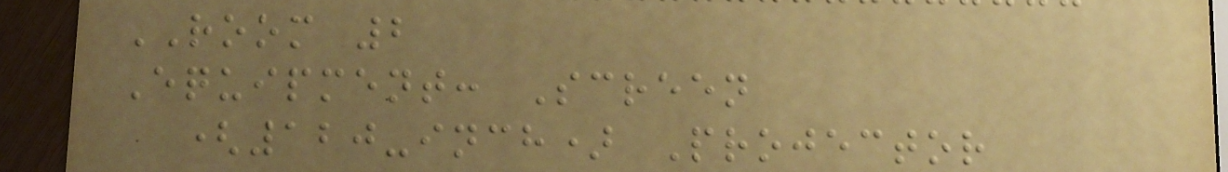ROOM 2
Equipment: Screen
(120-inch) Projector
